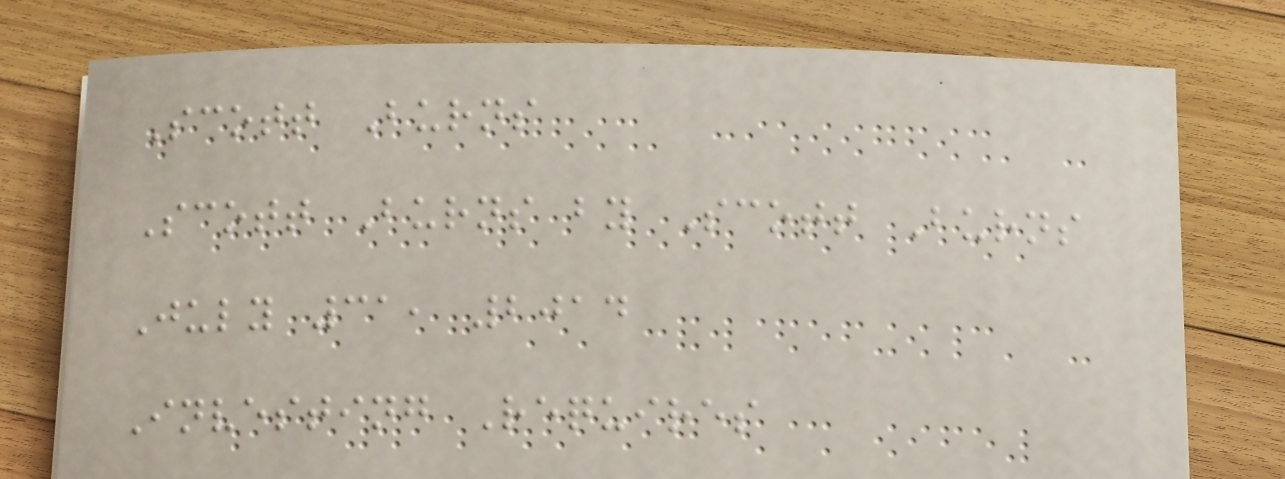Scott Burns
Scott Burns by Scott Burns
July 31, 2014
Investing Requires
